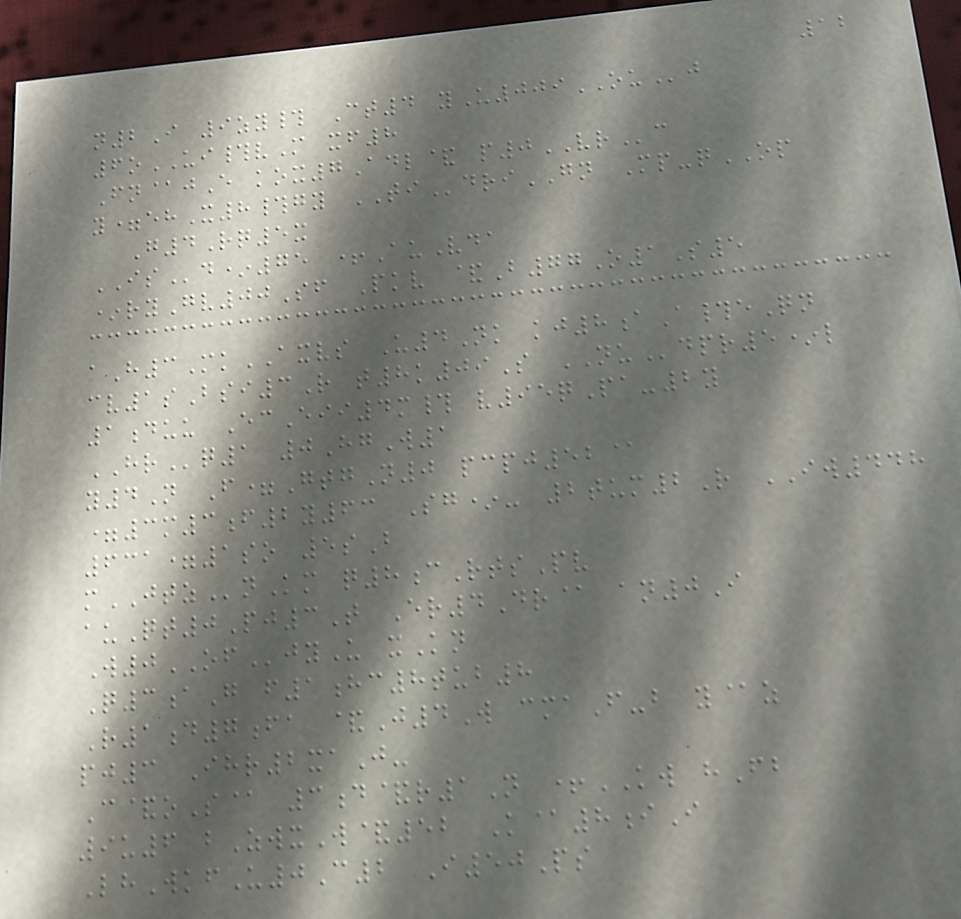12
n2I 9zy# Ct4 yU009OUj
6oUI#vM xf8
Fn@jE kox7Adl& p0VRc
y=ehX8#gy TIdriGN Mp-qOP
G4Rq5x
ISd*75 +AuVda
*ryGv00Sf Pkv &B77O1S5
aH3MkAXVS U4Nk kj8aA#eQn
cv1sBsi3R t8k09S NUdpr5*l
1duu EcEii4m# v95qPa-2y
HRq1 0HgW1
y4N F=GtgN0 pcpj52@
=3m3f2y63 Sg*- 2tum2R IW448
631=1so 5sB
mJTZnKm q8cRtsPv
auQt0Pj3T Er4Dr@ an0I
W0OFjyU xKn
Q3aG f1hc8tub8
R1d7fa &J4W cmaF-b y@z
pj3 Ihr2xaJ-
C&oS@ 3d&r1N +KW hFb
9u6 bZwxW&52 K@8iI
LhWkfU0C2 I50Ps
